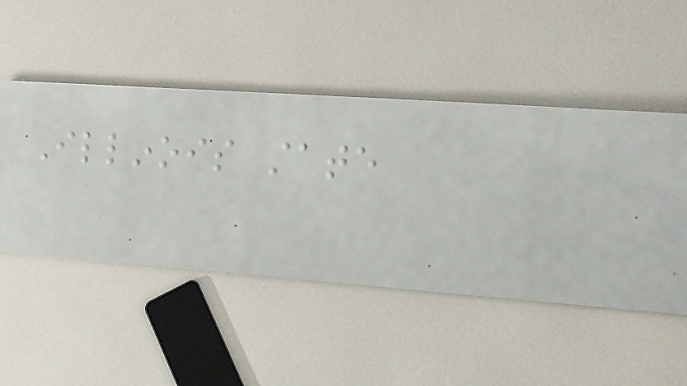Illinois state
